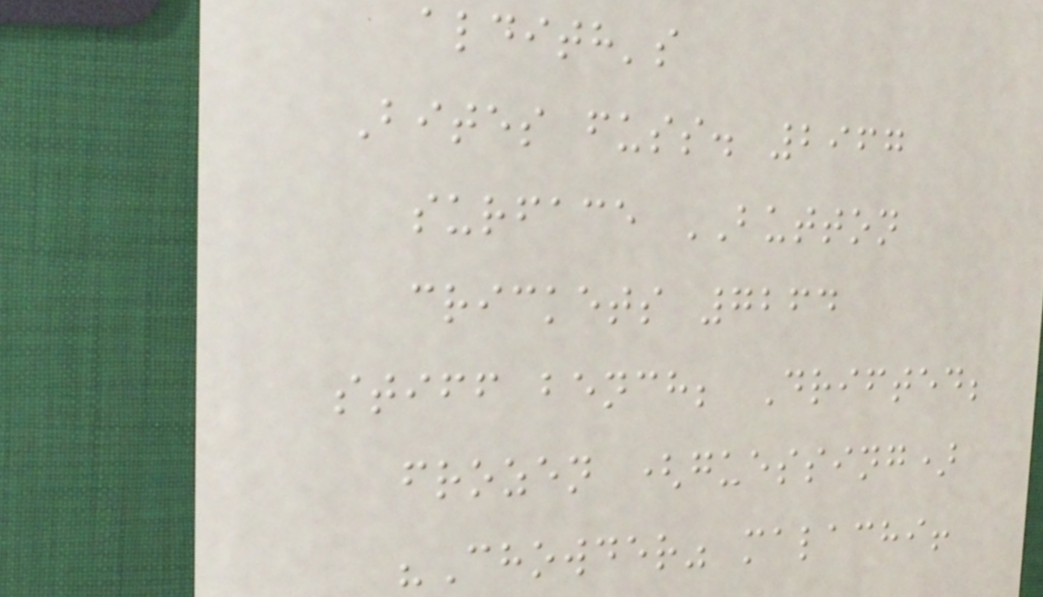aldith's
Bites fuss. 2967
surface BUTTON
crickets 7264
stiff bench; Drifted;
frozen (guessing)
"Chowder" malachi!
